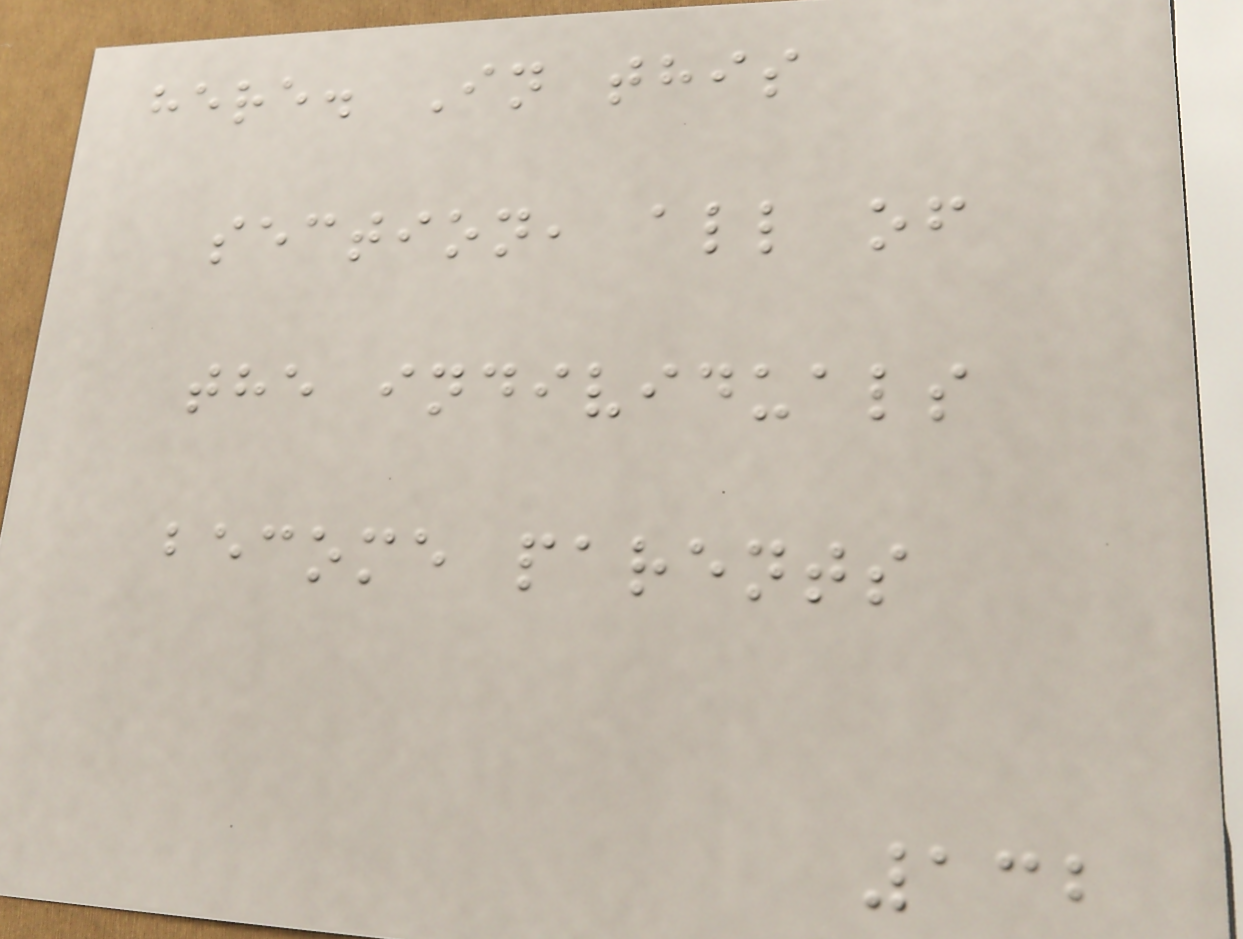here. In this
section, all of
the individuals
become parents
132
